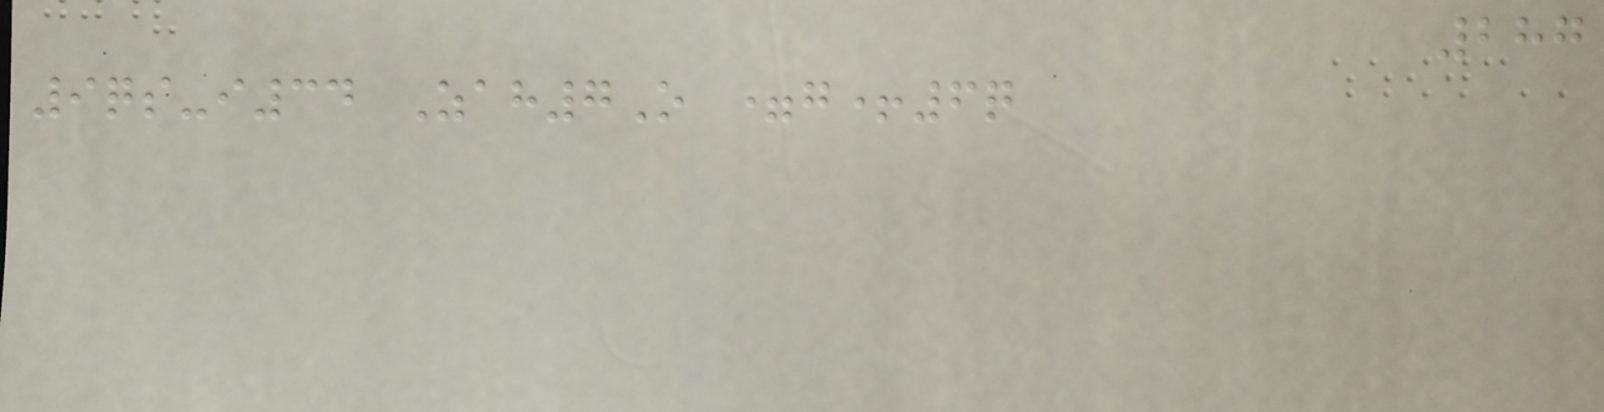287
9qs-i34 Zah7O =g+6q
